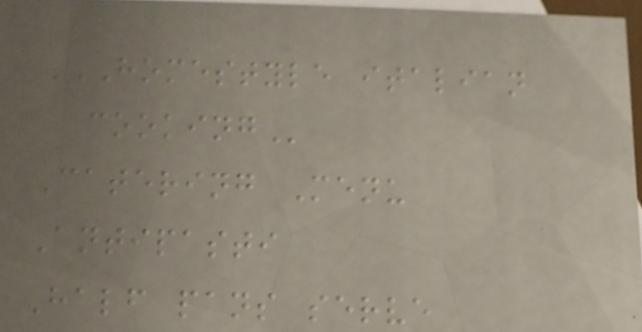HOMESTYLE ITALIAN
COOKING
Catering Menu
Antipasti
Half pans serve
